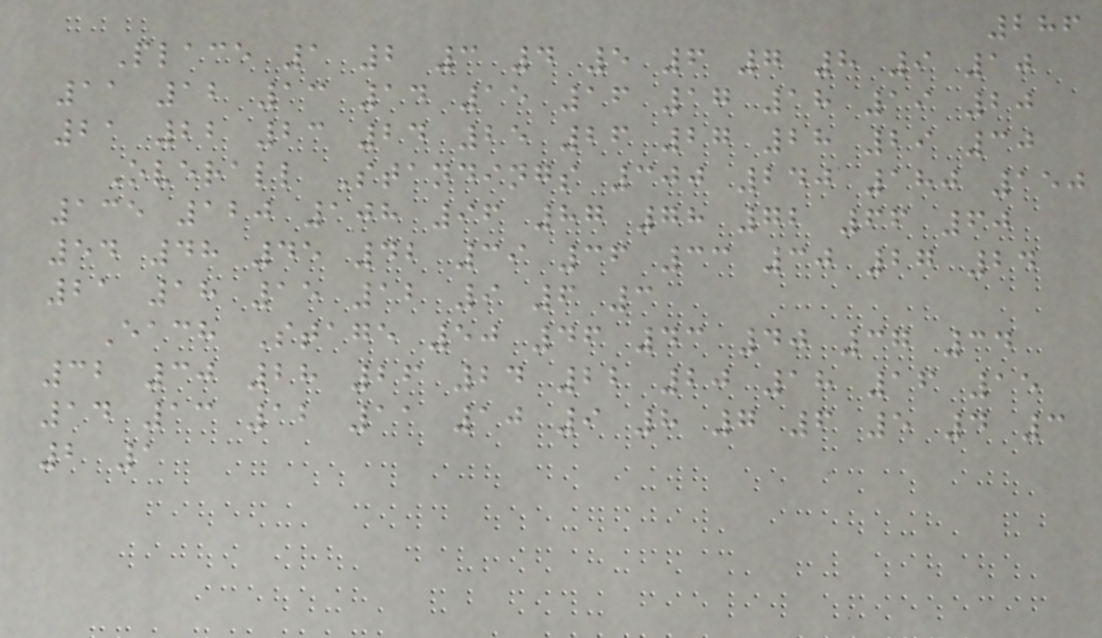286
Place 1 2 3 4 5 6 7 8 9 10
11 12 13 14 15 16 17 18 19 20
21 22 23 24 25 26 27 28 29 30
Overall Standings 300 240 180 150
135 120 108 96 87 78 72 66 60
54 48 45 42 39 36 33 30 27 24
21 18 15 12 9 6 3
Each Stage 50 46 43 40 37 34
32 30 28 26 24 22 20 18 16 15
14 13 12 11 10 9 8 7 6 5 4 3
2 1
